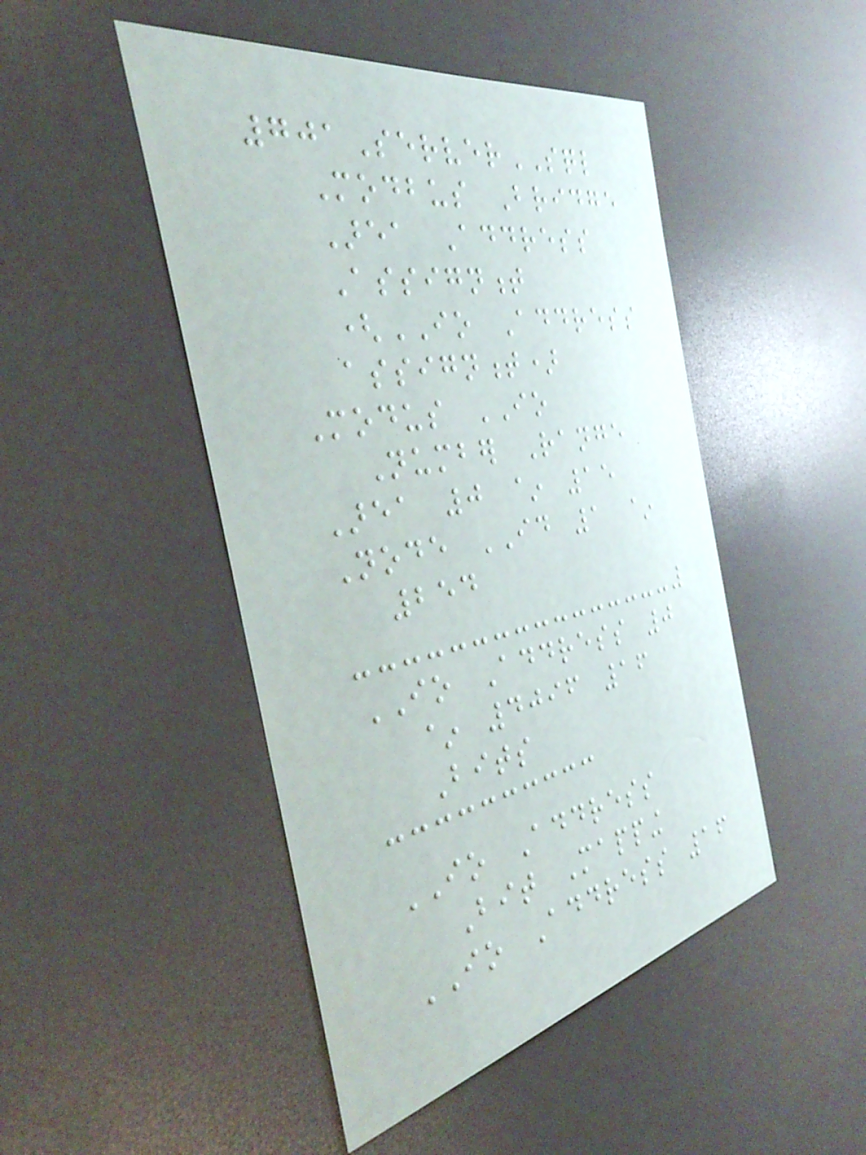701ServerSQL
Modbus Bridge
Area Address
Assignment
(IO Address
assignment)
Modus IO
Number Range
Area 0 ~ 15
Node ID 1 ~
254
IO Address 0
~ 4096 16
Bits
IO Address
Bit Mapping
IO Address 16
